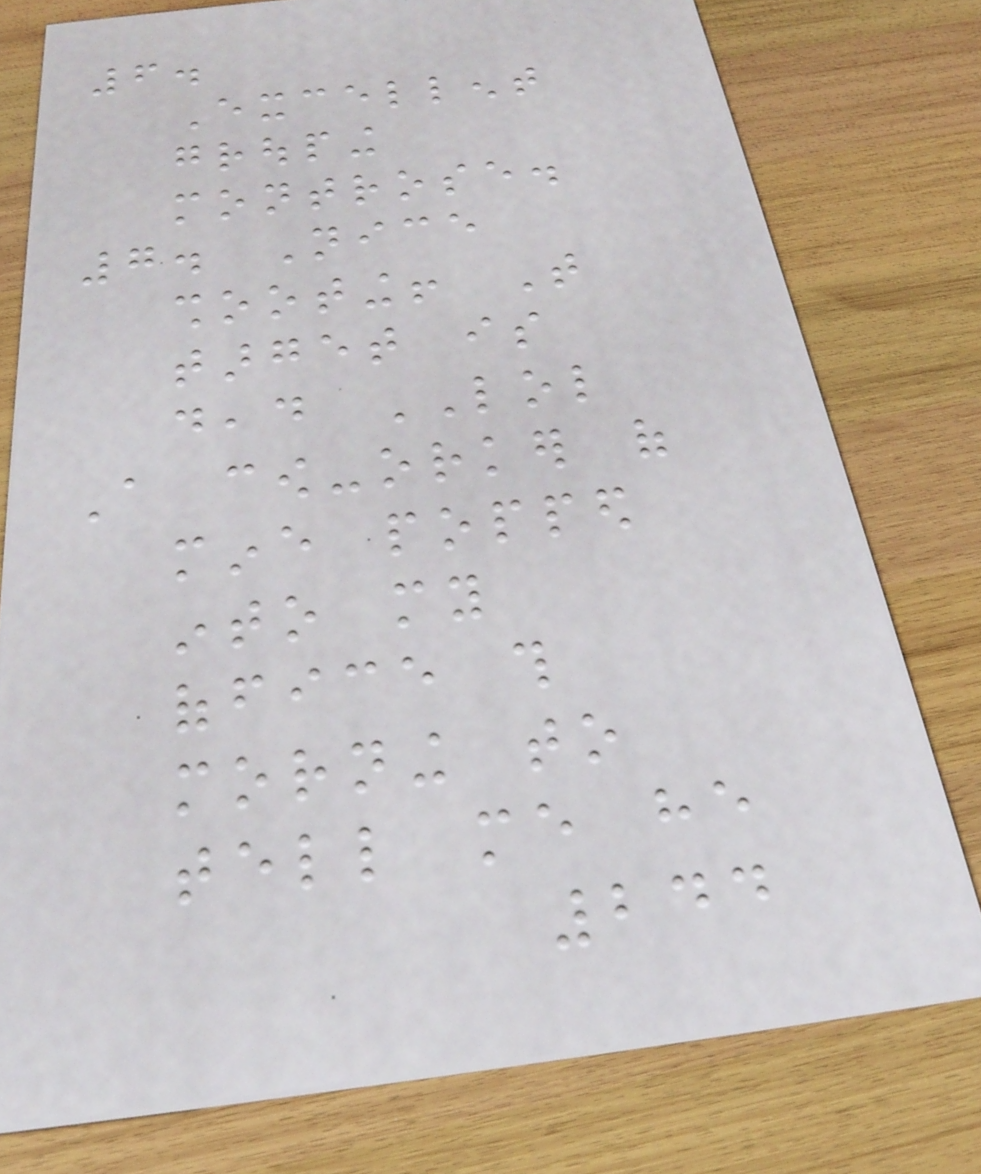6.
Excellent
grouping
montrose.
7. Nice
shooting! That
target is
dead LOL
A cow-orker of
mine popped
into my
office this
morning to
tell me he
244
